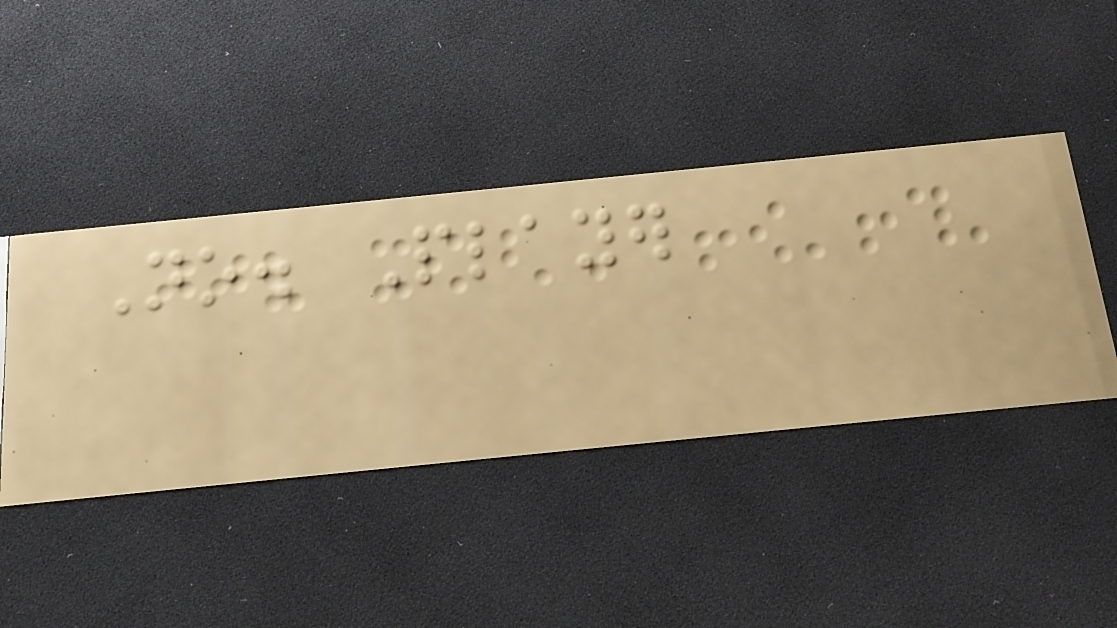No. Player
